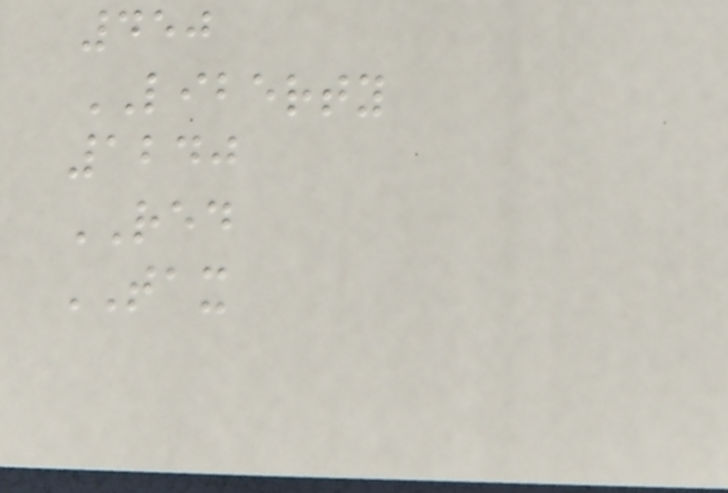450
LIBERTY
1240
RED
TAX
